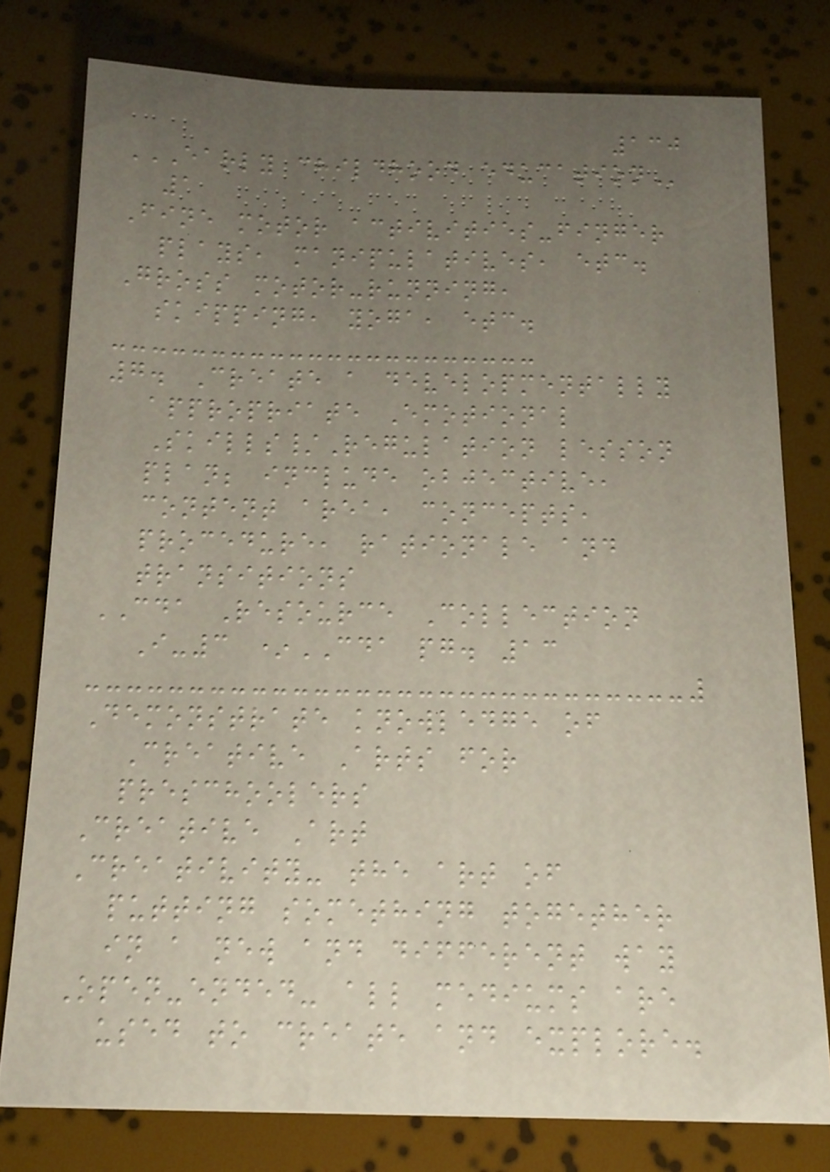130
EARLY CHILDHOOD EDUCATION
1
Fine motor activities-finger
plays, manipulatives, etc.
Gross motor-running,
skipping, yoga, etc.
7. Create a developmentally
appropriate Emotional
Skills/Regulation lesson
plan; include objective,
content area, concepts,
procedure, rationale and
transitions
CDA Resource Collection
I-3 *CDA pg. 13
Demonstrate knowledge of
Creative Arts for
preschoolers
Creative Art
Creativity- the art of
putting something together
in a new and different way
Open-ended- all mediums are
used to create and explore.
